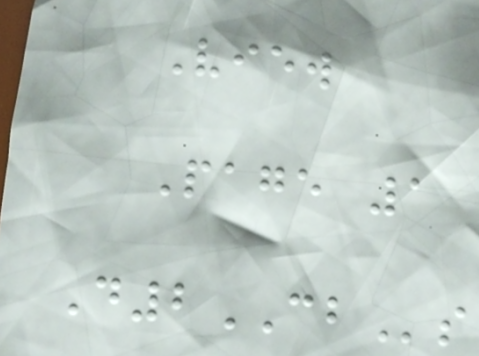View
Page 1
D2CBs
